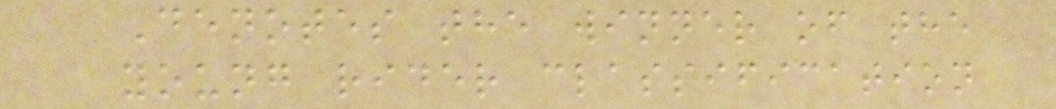Denotes the winner of the
young rider classification
